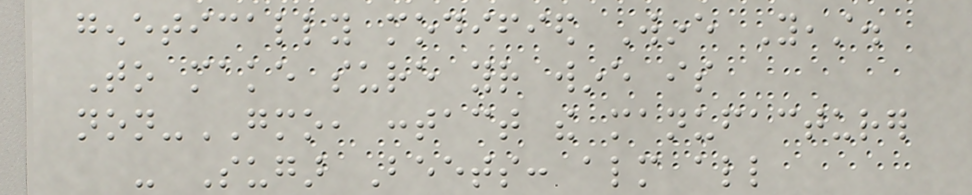genetically modified Wine Yeast.
To make sure your wine is
non-GMO, contact the manufacturer
- Sugar Beets: almost all
